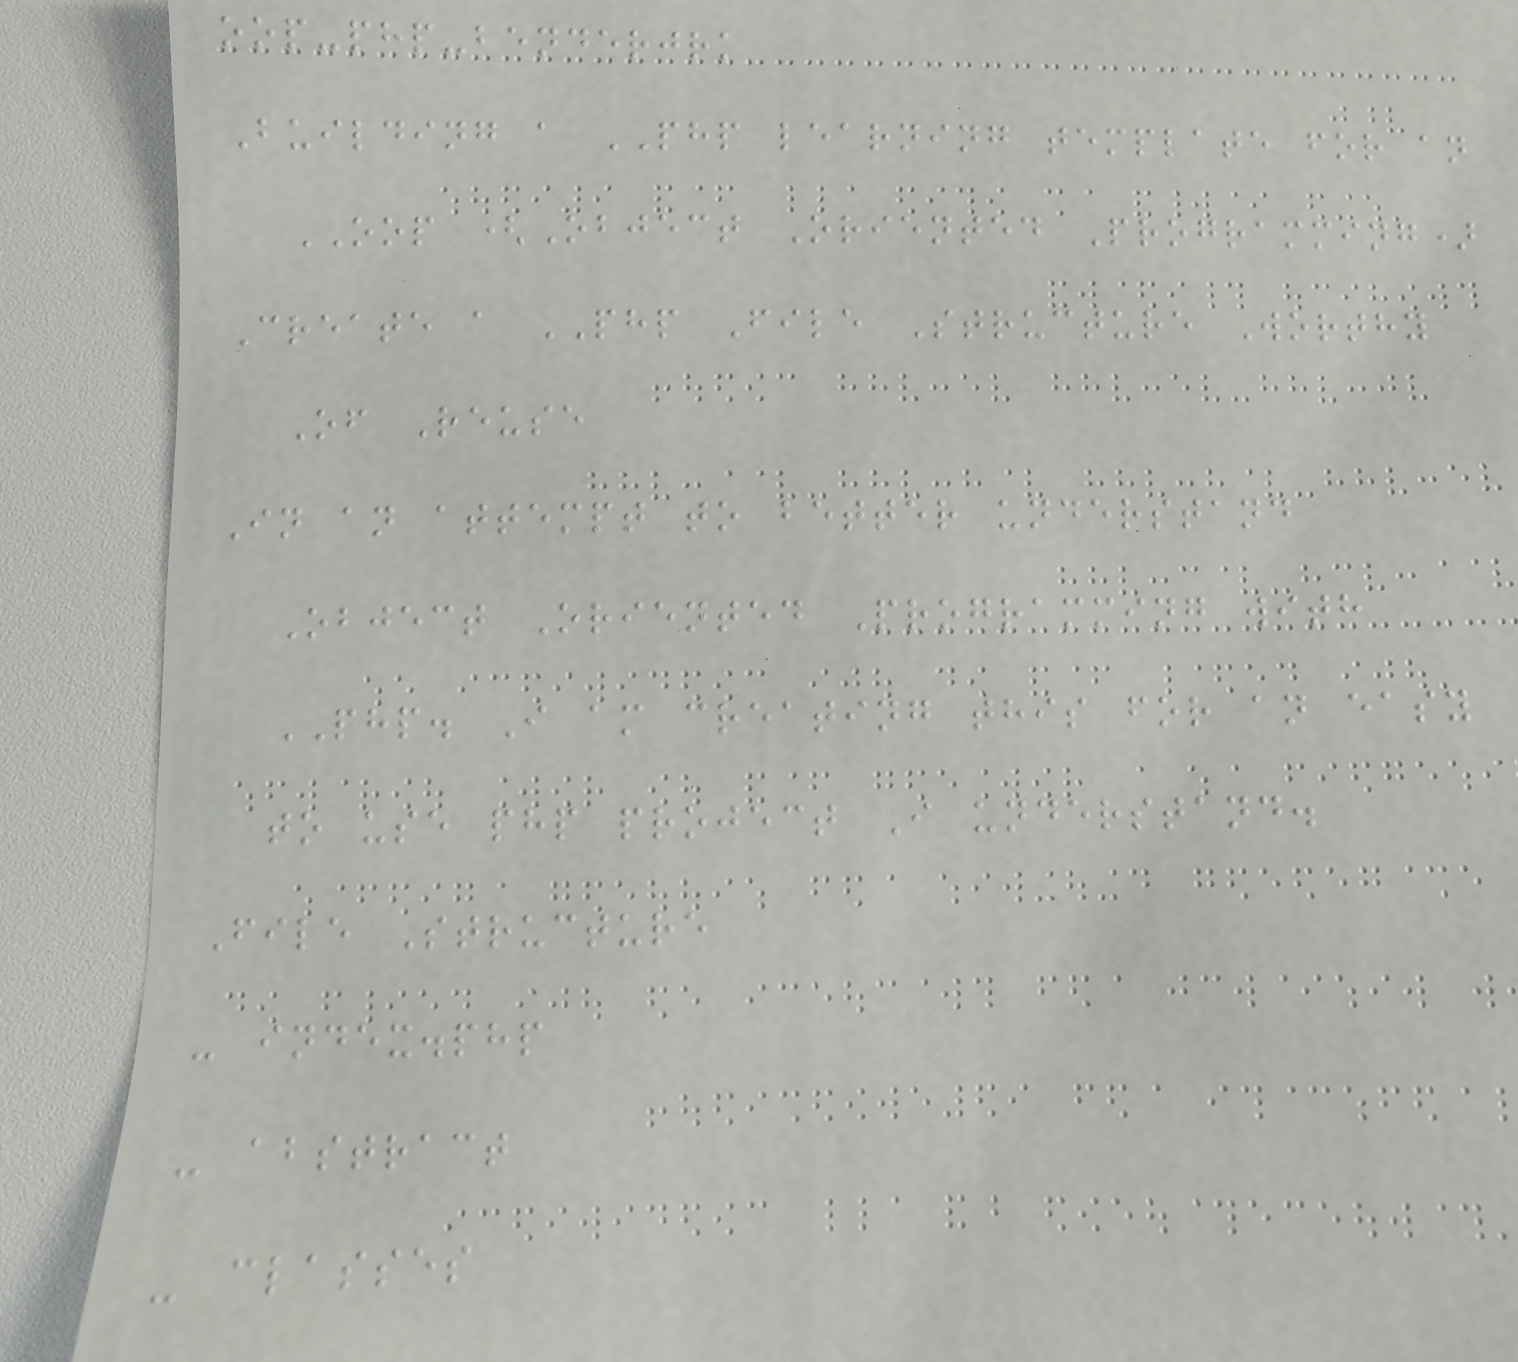oop-php-benderjrk
Building a PHP learning template for an
OOP (Object Oriented Programming)
Create a PHP File Structure Worthy
Of Reuse
In an attempt to better understand
Object Oriented Programming with
PHP. I am creating this for an easy
to use php project I understand.
File Structure
- index.php
- abstract
- classes
